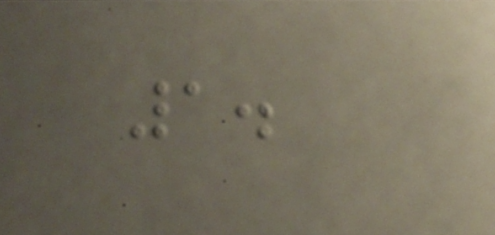1.
